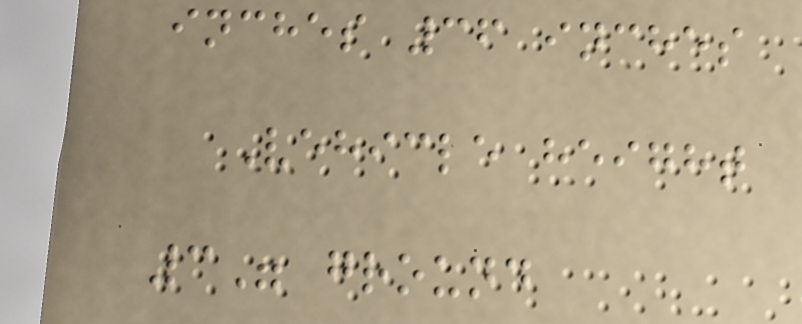inches 36 inches
Vehicle height
3" ground
